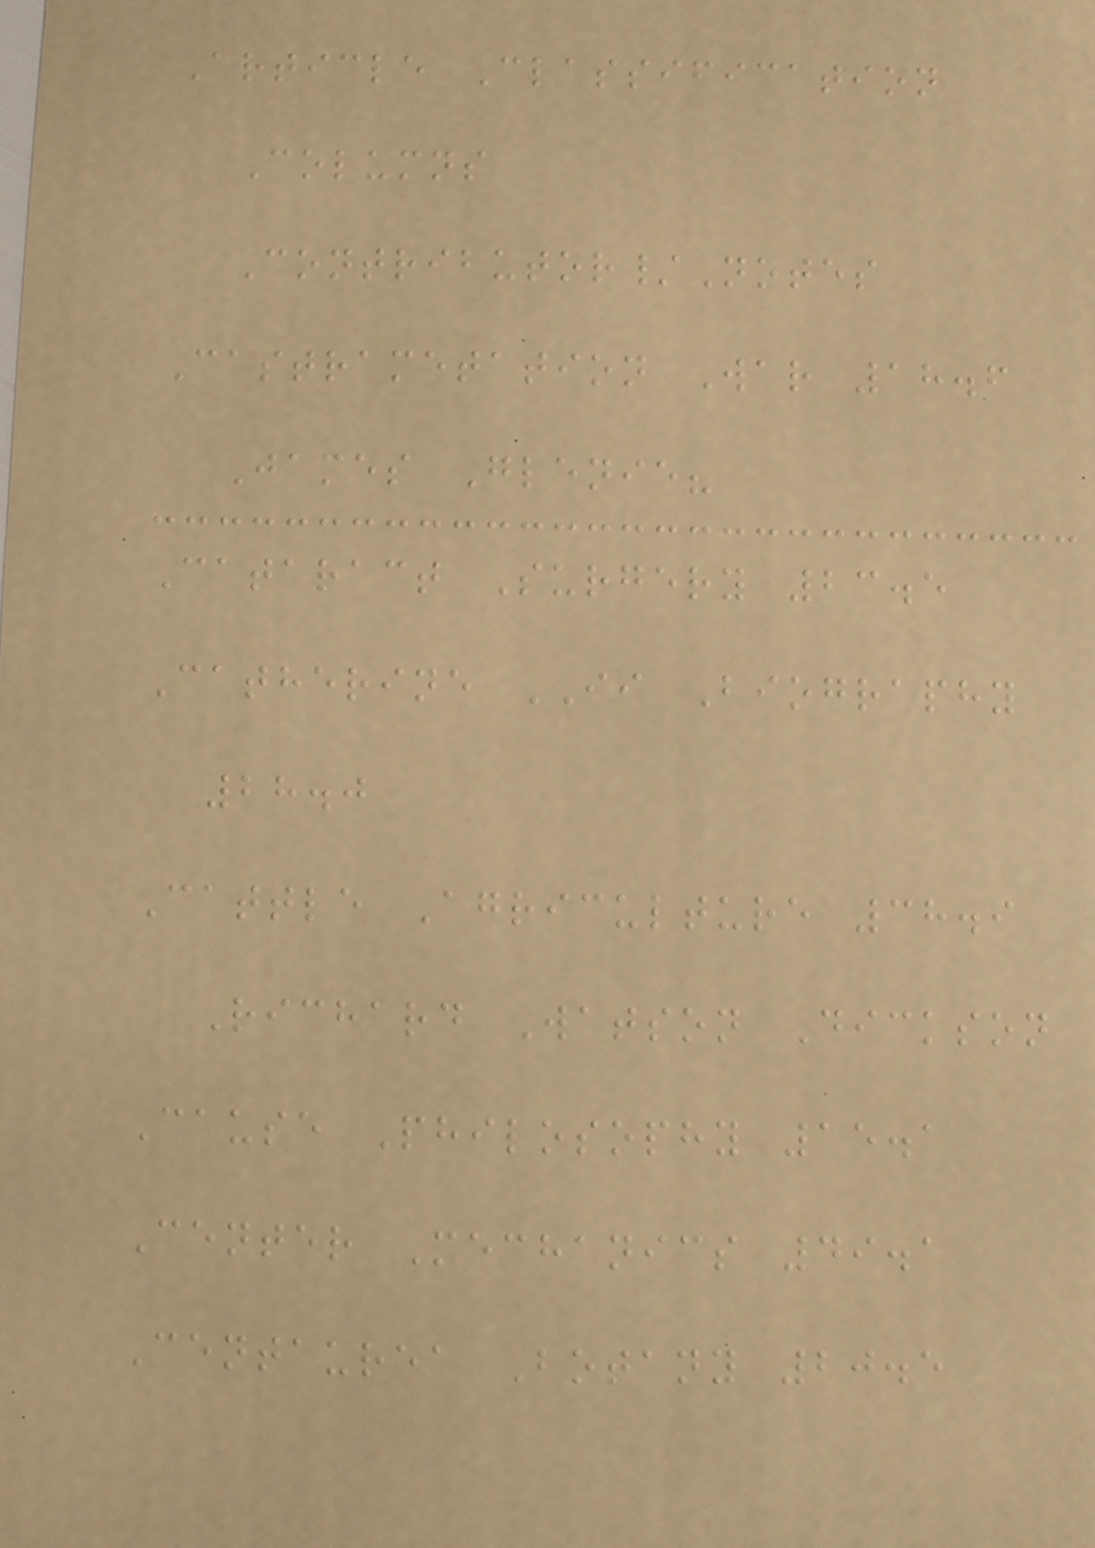Article Classification
Columns
Contributor/Notes
Castrametation War 18.6
James Glenie?
Cataract Surgery 23.5
Catherine II Biography
28.0
Cattle Agriculture 38.9
Richard Watson Dickson
Cause Philosophy 15.1
Center Mechanics 49.1
Centaurea Botany 20.5
